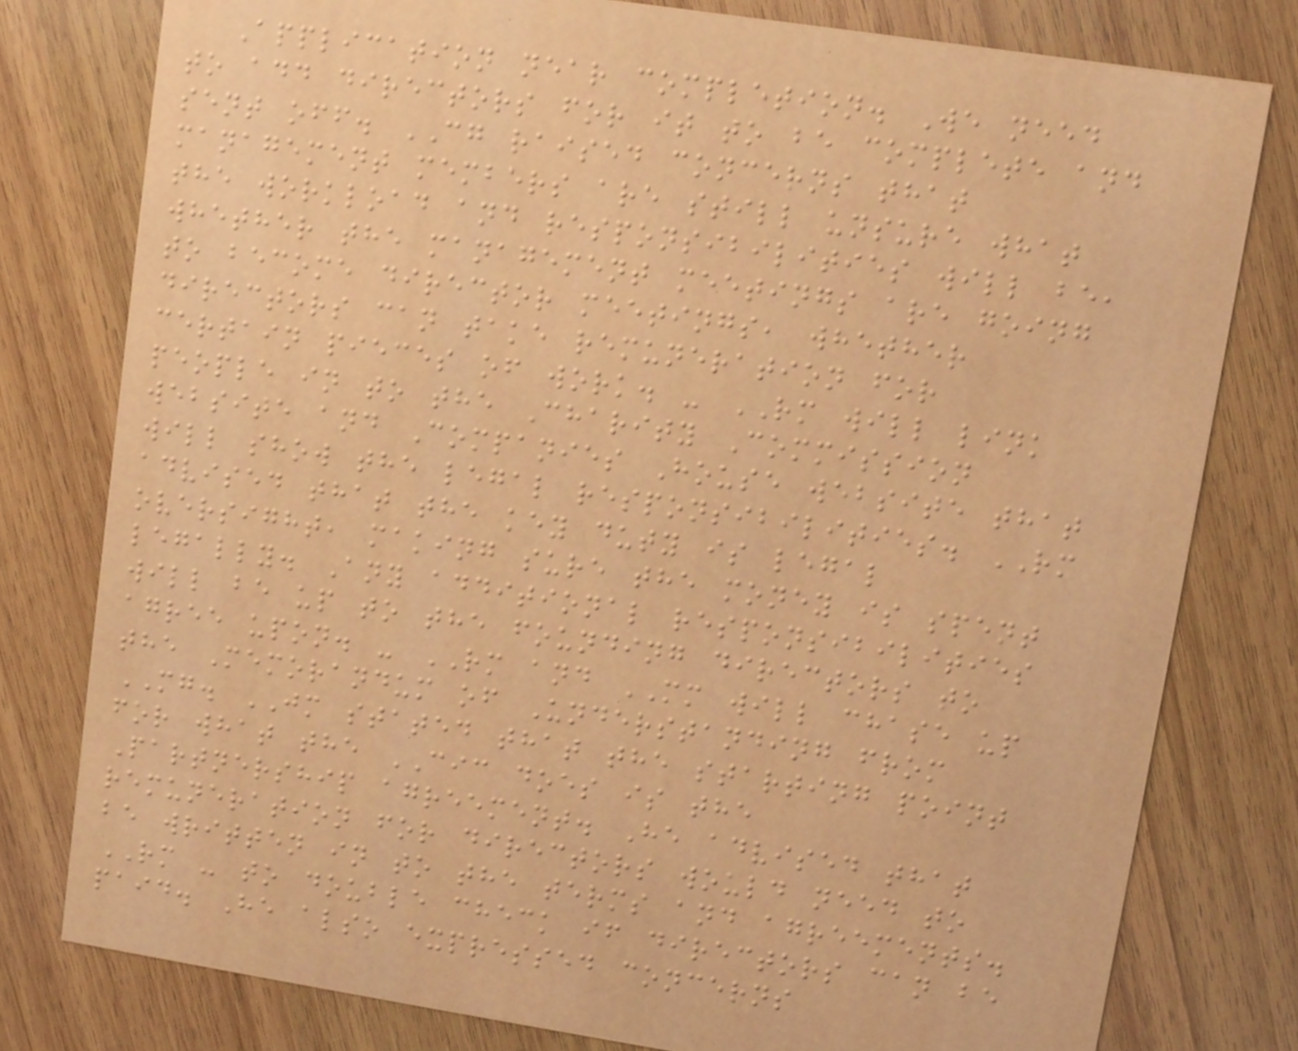Application near completion. We need
to add directors for it to be complete and
sent off. CG raised concerns that
management members are still unsure what
the workload and responsibilities will be,
whether the management meetings are going
to become director meetings, whether
directors can take remuneration for
certain pieces of work. - RM will link
people in to the Charity Commission
website and Companies House website that
will show the legal responsibilities. RM
advised that the key duty is legal
oversight, making sure the money is spent
legally. Any additional responsibilities
will be up to the founding directors to
agree upon. - RM and MM will chase up
the Memorandum of Understanding from
MG. JM stated that the starting point
for what the CIC does is the
Partnership agreement. He advised that
remuneration for directors would need to
be written in to the terms and agreements.
RM - to double check if directors can be
paid. He also expressed concerns
